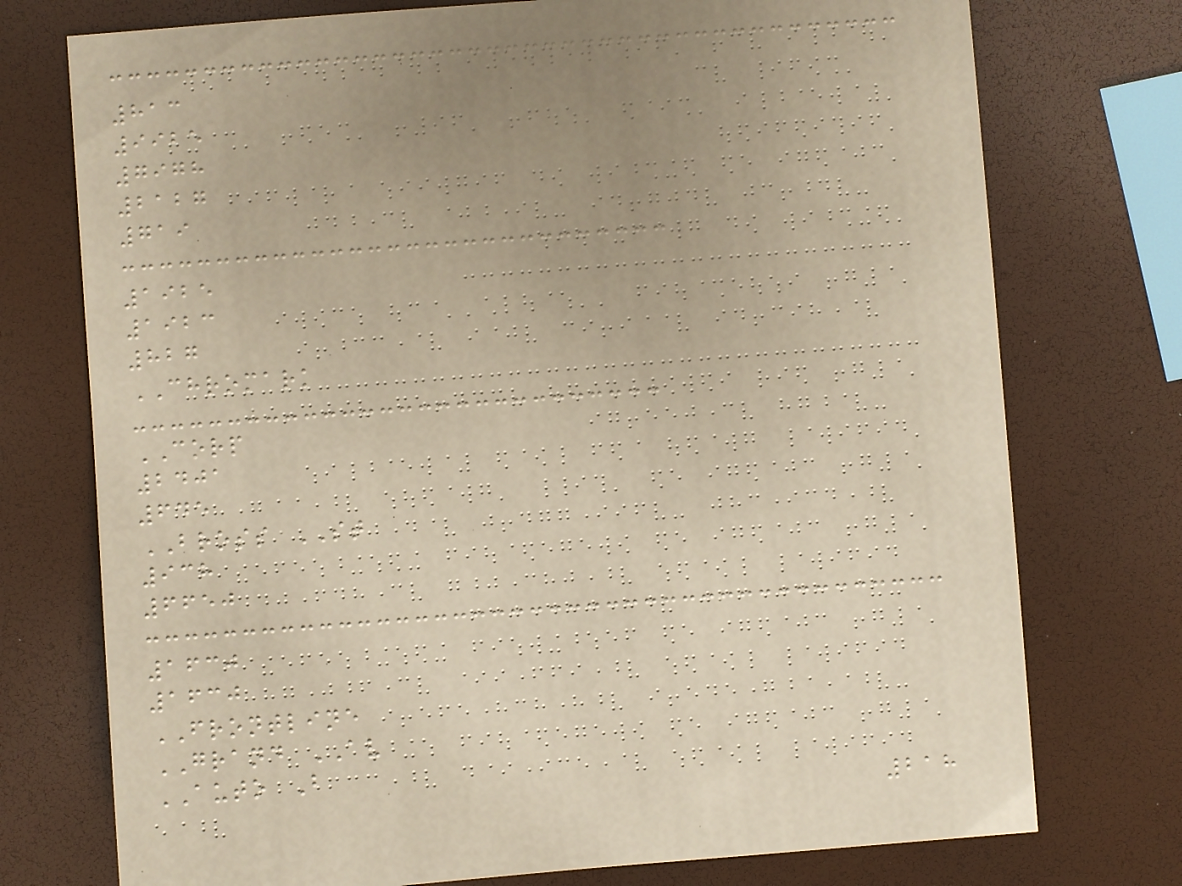813
9925
7978
2127
719
1925
1923
827
CHROMARK
CORP
2401
645
BROSS ST
938
6650
1630
1630
FRONTLINE
GRAND AV
AUTO B
218
